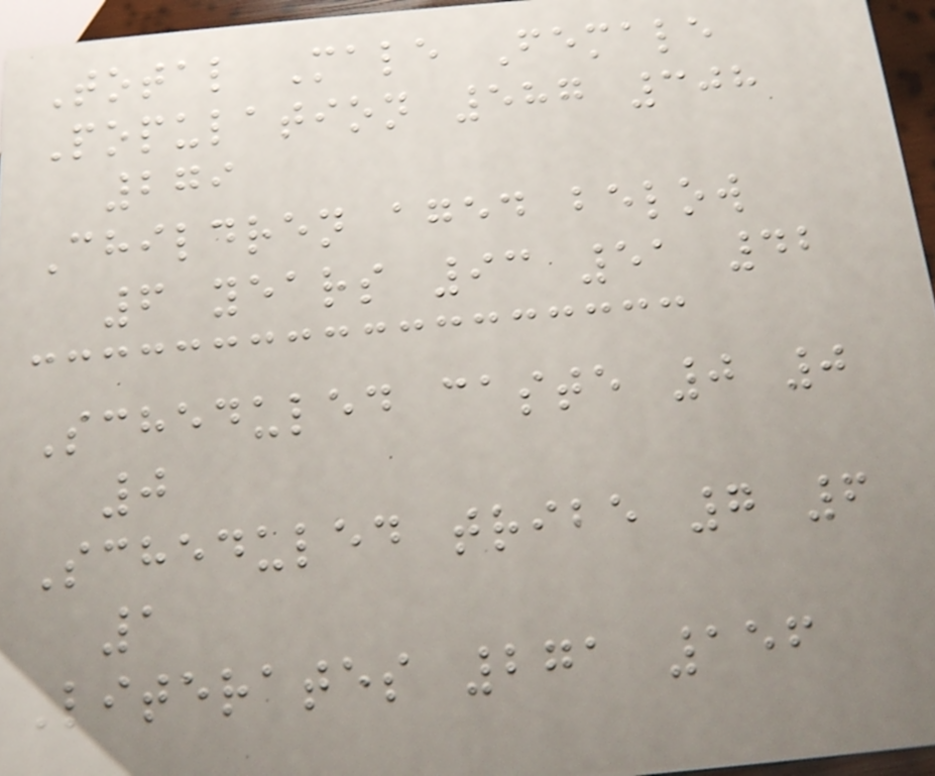Total Male Female
Population 587 308
279
Children aged below
6 years 93 51 42
Scheduled caste 0 0
0
Scheduled tribe 7 6
1
Literates 271 156
